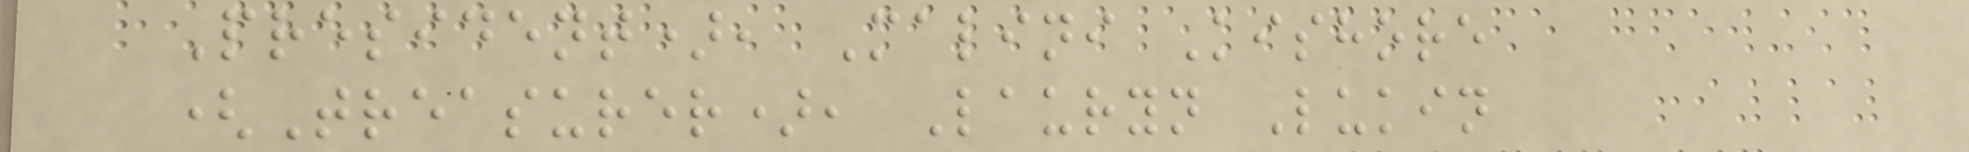President), Malini Kishore
(Treasurer), Lauryn Lukin
